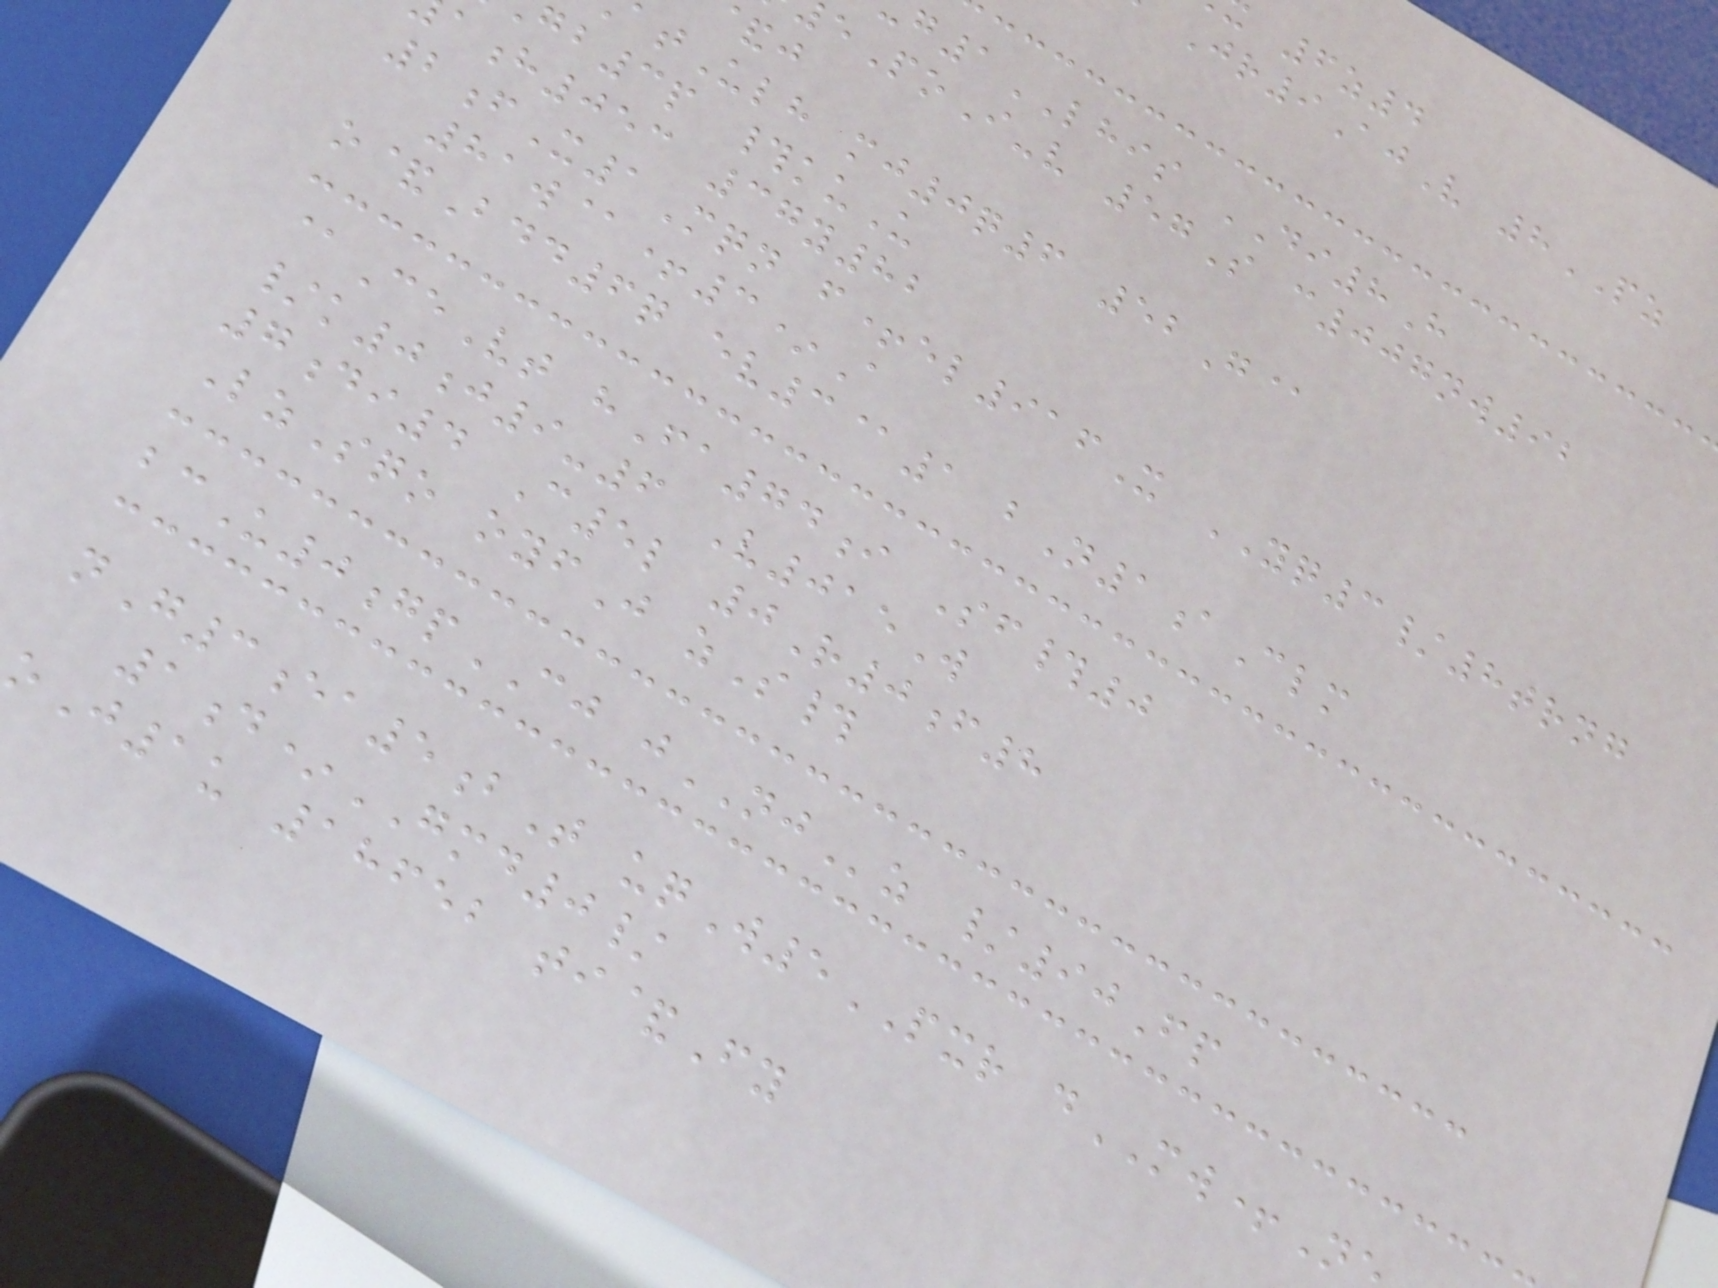Jr9AjV 8PZ
g1LHIS DI8H
PoI-v 57S c007nw92
tUlh mj0q6 52G@
gb3p #kuU
h053 37y82
2fX1Mqn f+el916X YQ3/8trng
81w@+3*A
o&Bdd6q ev3@1 bN1aClm
@CeVt hFa74i Sf#0
/k0j9-6 V015W
7di4 C5l 0R0f8
LzSqo oyfJ zS#
bcU0gpCJ jNJz /90Fp
nG3ea5bT uqW5PXR dMW+N
1d*GMD0/
oJ1u 18652 ti&Fy
